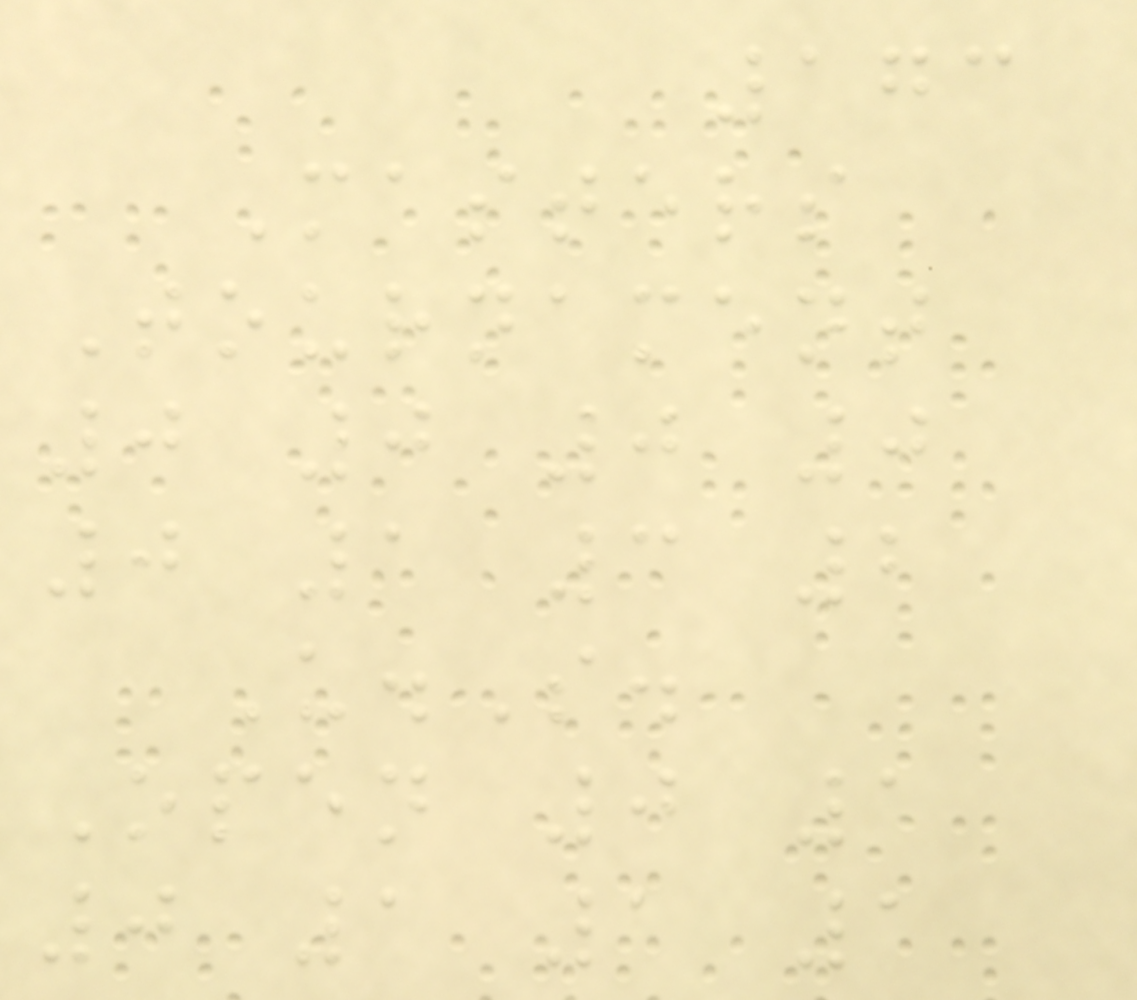173
Masters
Tournament
0 0 0 0
0 1 3 2
U.S.
Open 0 1
0 1 1 1
